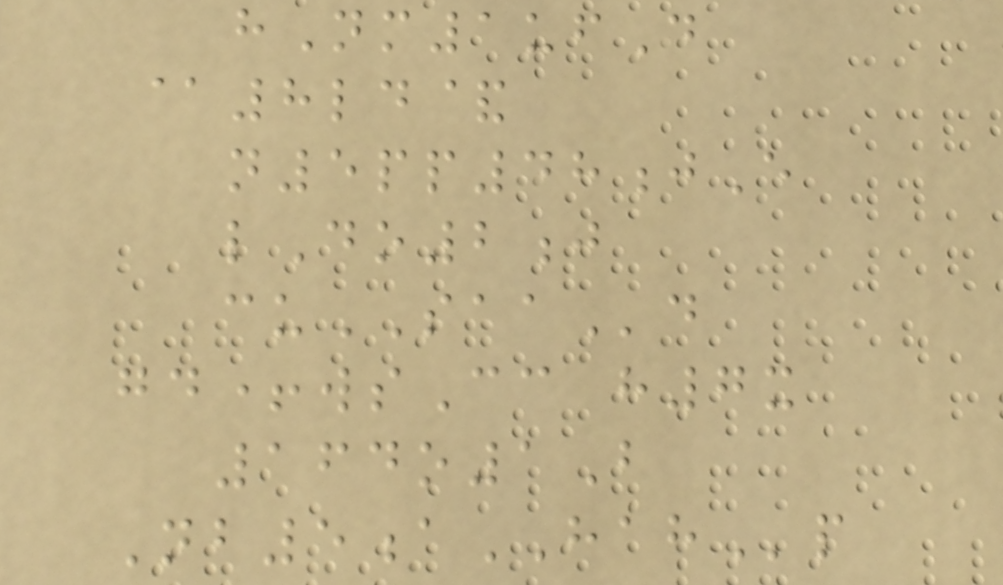hNm1ufD
@8ld&
n5pp48jE
lDo2j
cuSAAd
gd+wsCc h7x
164o1B
Nb5aHAHp
